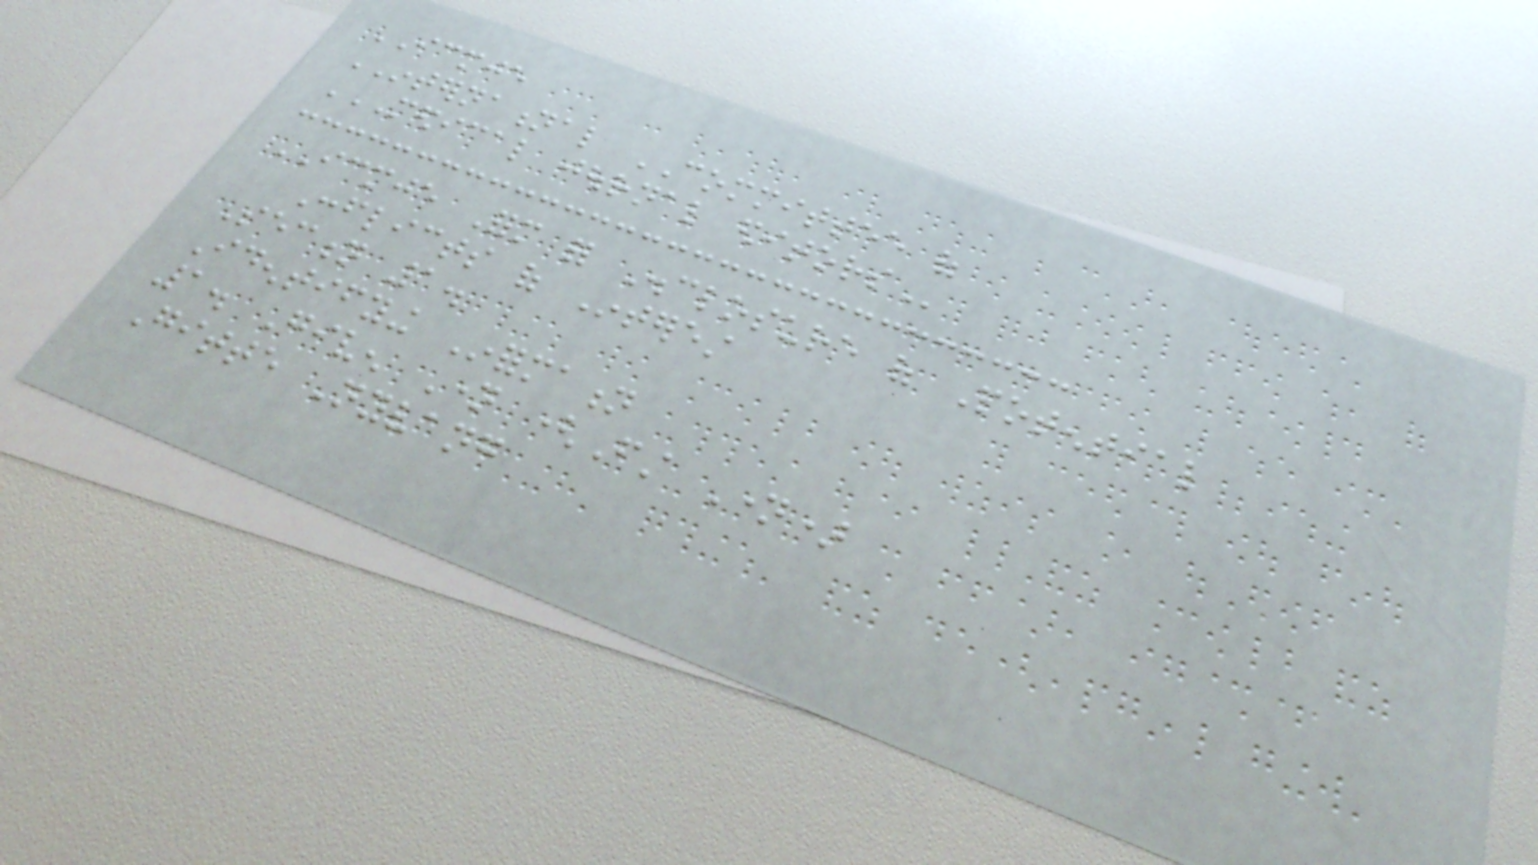ICMJE
INTERNATIONAL COMMITTEE of
MEDICAL JOURNAL EDITORS
ICMJE Form for Disclosure of Potential
Conflicts of Interest
Section 1.
Identifying Information
1. Given Name (First Name)
Gitte Nyvang
